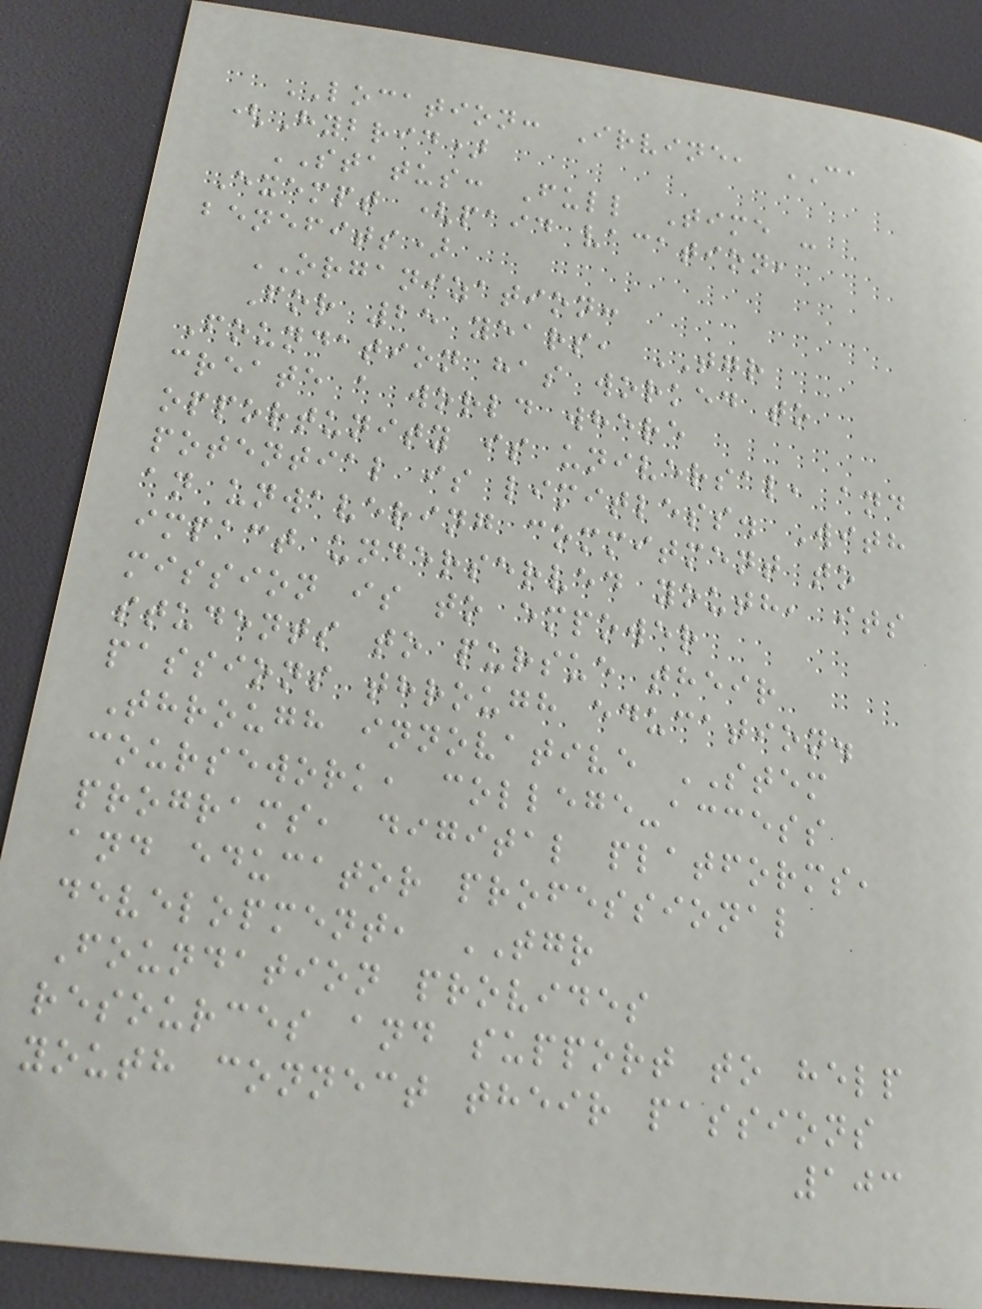LOCATION: Irvine, CA
(Hybrid)
STATUS: Full Time -
Exempt (paid vacation,
benefits)
ORGANIZATION:
For 25 years, TGR
Foundation has worked to
create a world where
opportunity is universal, and
potential is limitless. With
an unwavering commitment to
impact underserved youth, its
mission is to empower
students to pursue their
passions through education.
Through innovative STEM
coursework, college-access
programs, digital platforms,
and educator professional
development, TGR
Foundation provides
resources and support to help
youth connect their passions
103
